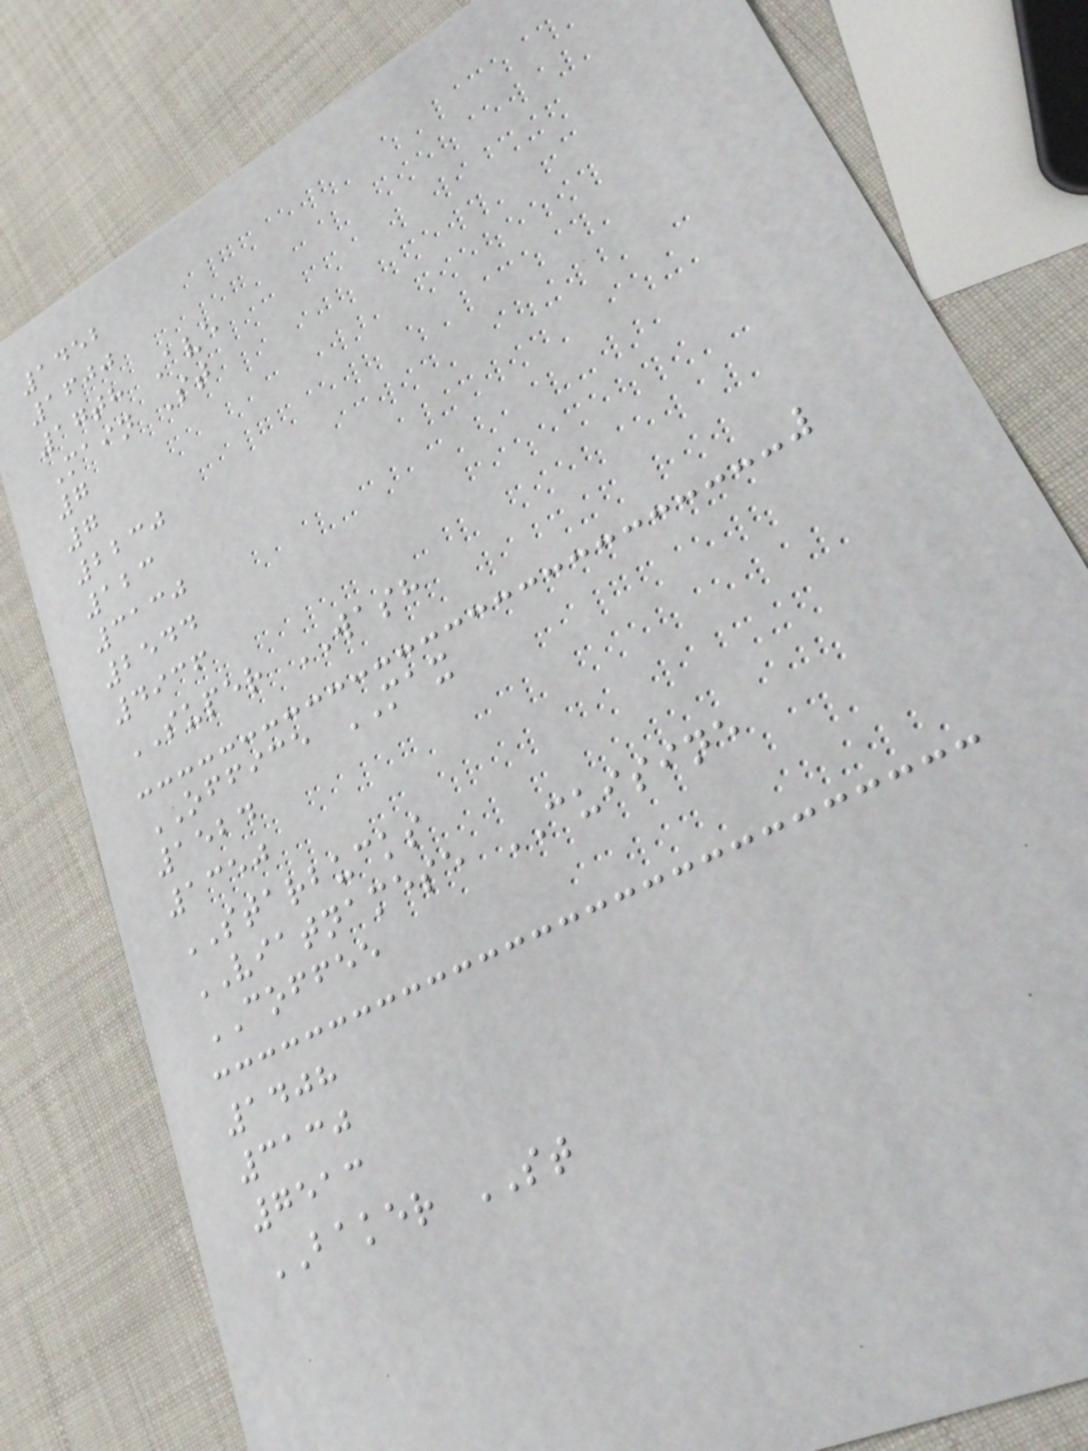1452
1600
17th Ave
Main St
7
7
2230
123
3130
2544
4936
SUPER WASH
OFFICE MAX
1524
1350
STARBUCKS
VIATNAMESE CUISINE
COFFEE
1408
3130
7513
BAKER ST
